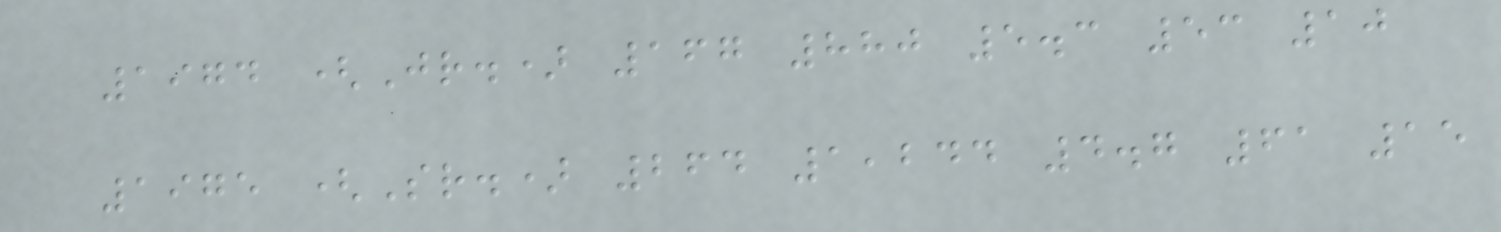1974 (Jr.) 167 880 5.3 53 10
1975 (Sr.) 264 1,244 4.7 61 15
